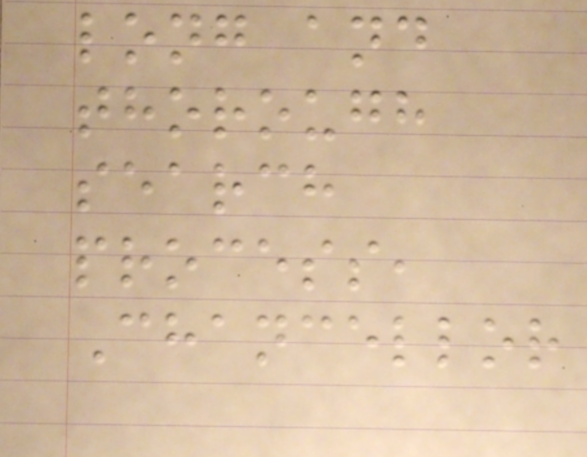long and
thorough
search
process,
Chancellor
